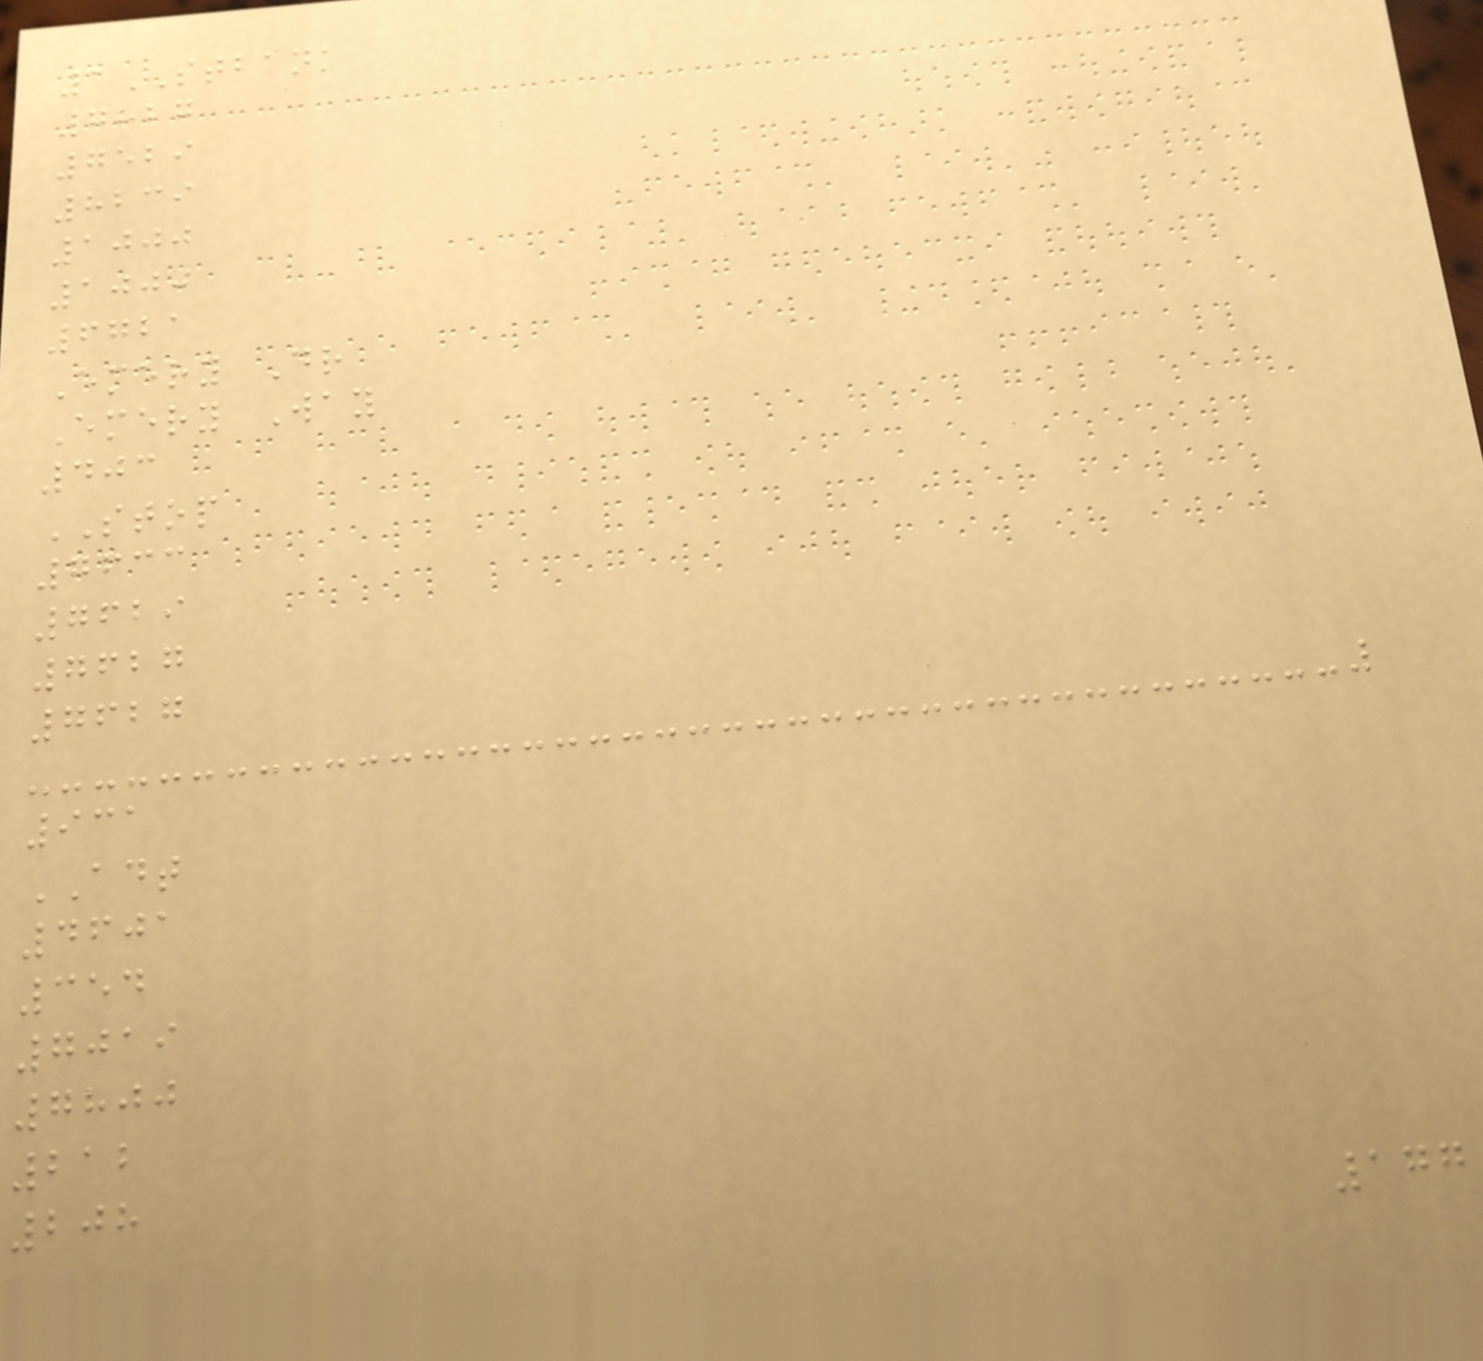1STBANK
7827
7529
8239
1000
1000
6721
Emery Dr
Emery Way
403
STOP
7633
7629
7627
7627
931
ADT
4601
354
7019
7800
212
208
177
